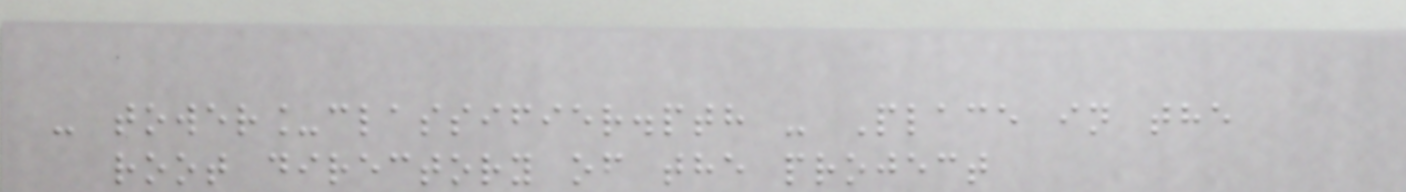- tower_classifier.pth - Place in the
root directory of the project
